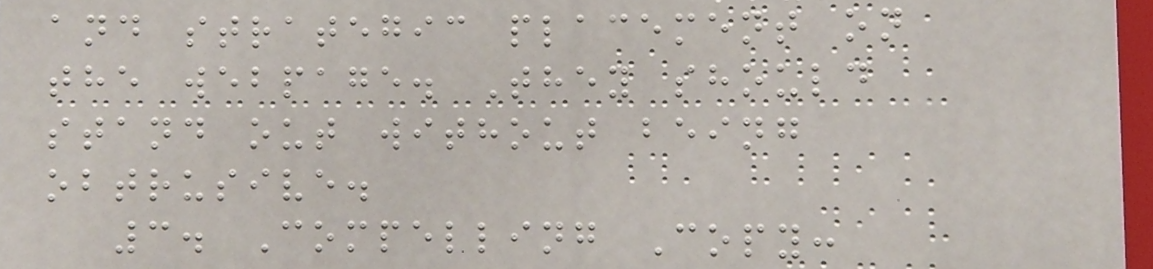and strategic placement on
the webpage. They should
stand out without being
obtrusive.
3. Compelling Copy:
